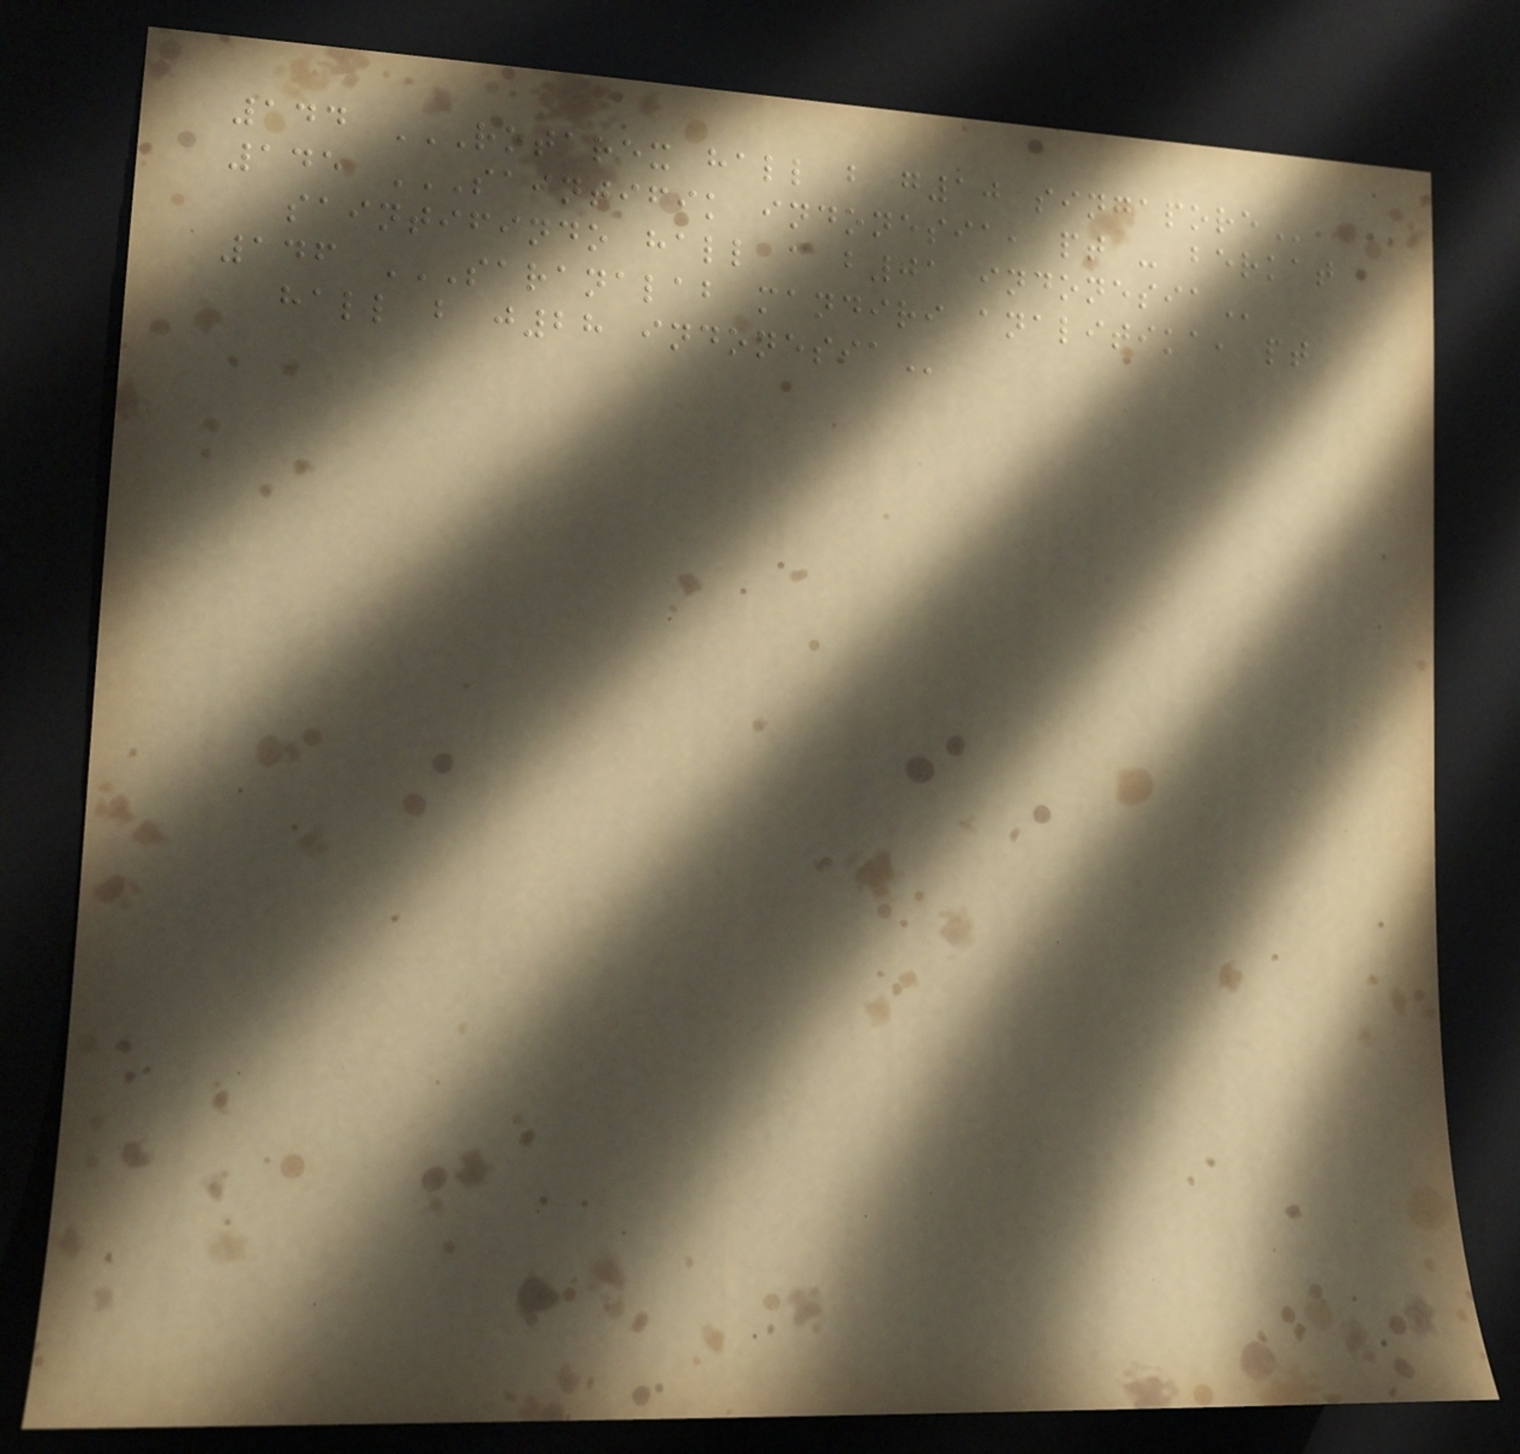144 ROTAREX HALL B G10 SINGAPORE
145 SAINTIFIK INDONESIA, PT - BERKAT
SAINTIFINDO HALL A B01 INDONESIA
146 SARANALAB MANDIRI ANALITIKA, PT
HALL B J28 INDONESIA
